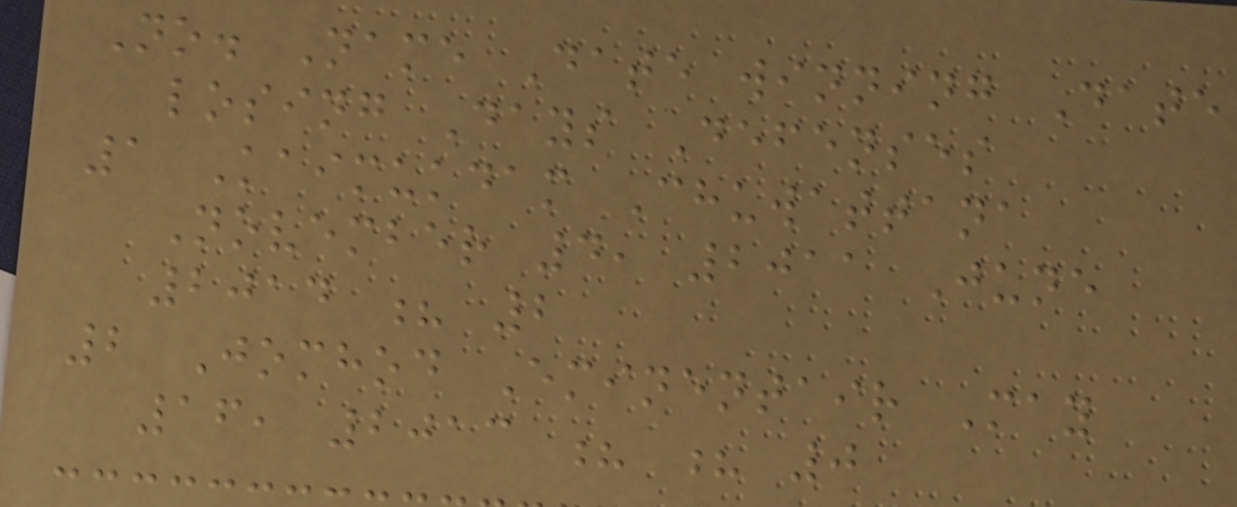No. Name Date winning Date
losing Days Defenses
1 Kaimukdam Chuwattana
November 4, 2011 June
2014 ? 2
2 Jomhod Eminentair May
16, 2013 ? ? 0
